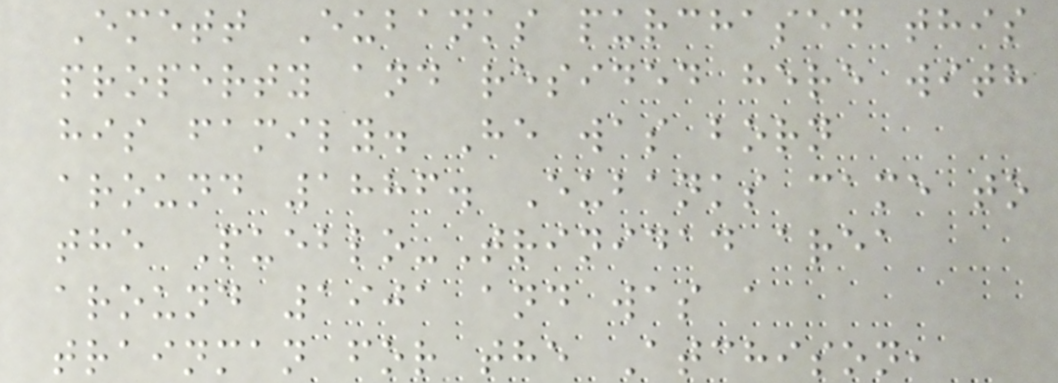Emett Eubanks purchased this
property and resided here with
his family. He was born
around 1886. Eubanks came to
the Pueblo-Trinidad area
around 1901 and was a
trainman for the Atchison,
